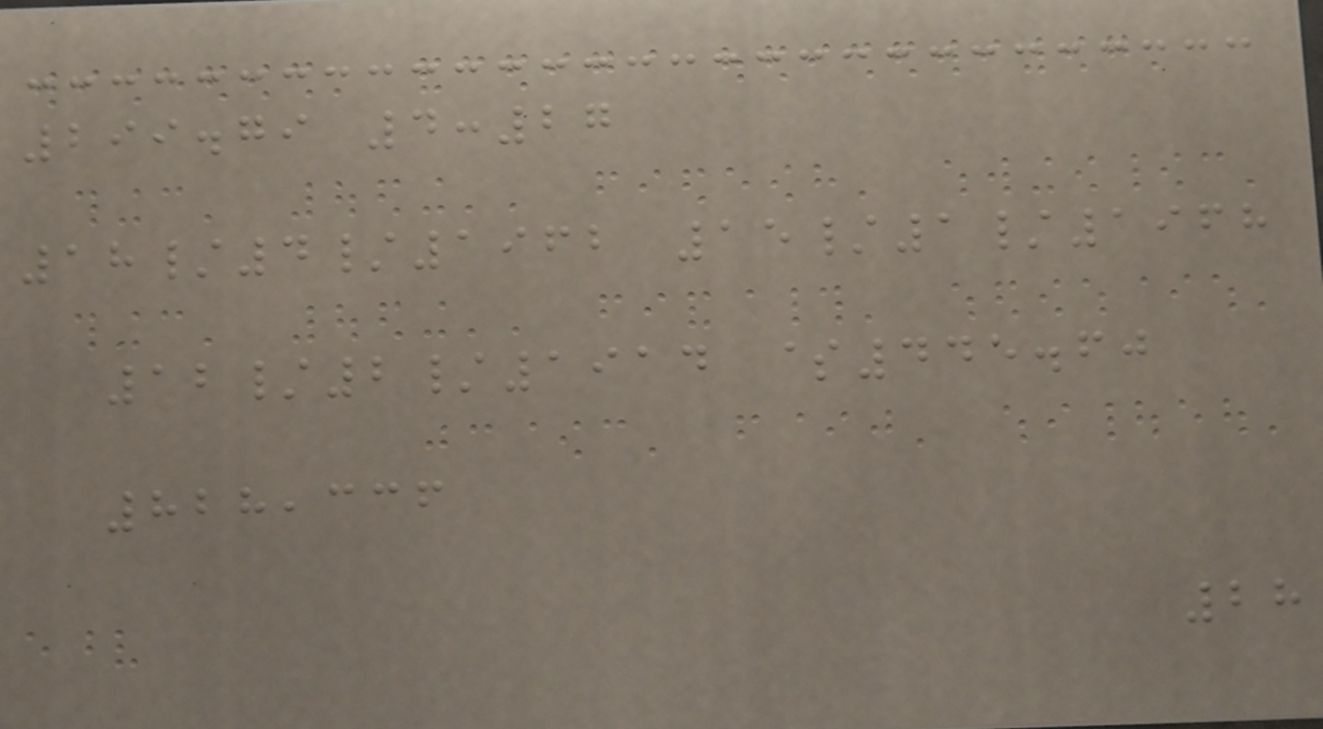299.79 4:27
18/4/1962 15/1/1968
12/2/1914 $445.60
828,336
28
